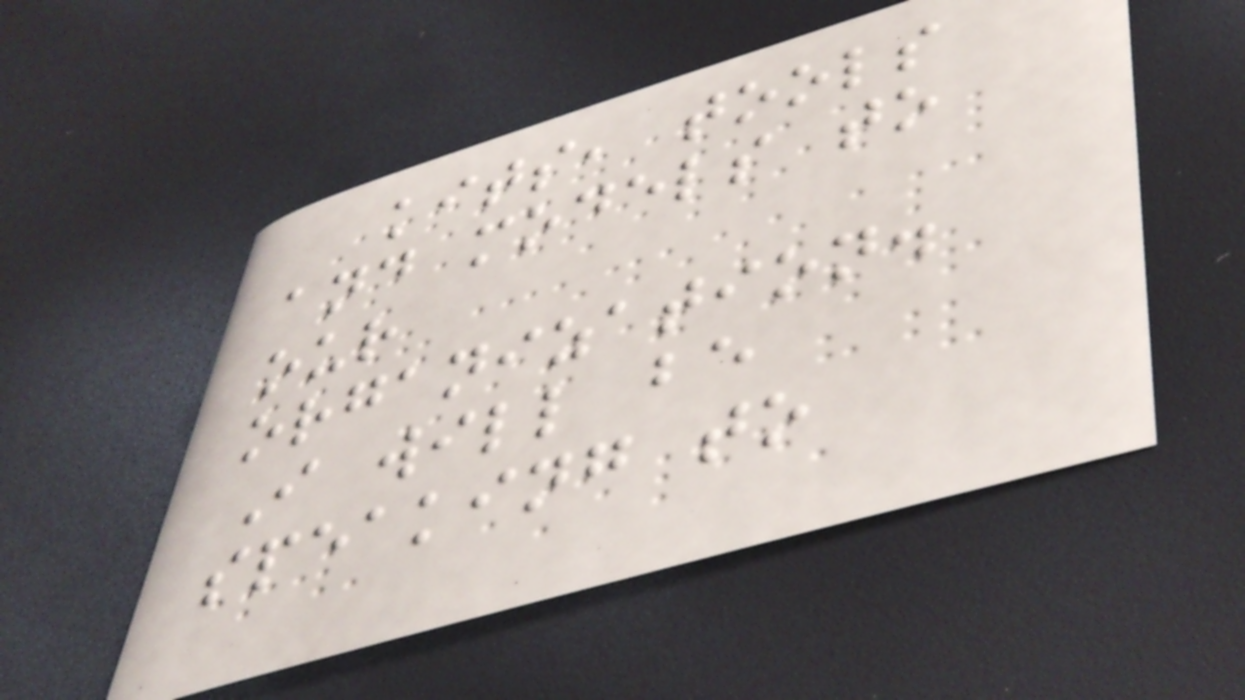kits, tools
and models to
our
organization.
I will be
speaking to
